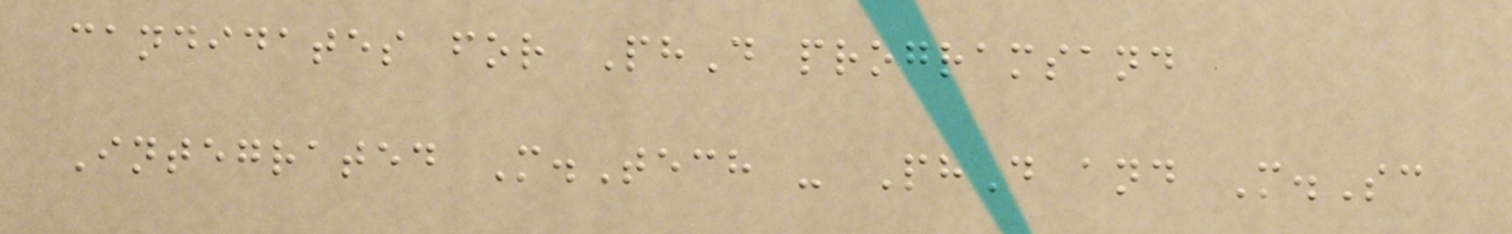candidates for PhD programsand
Integrated M.Tech - PhD and M.Sc
